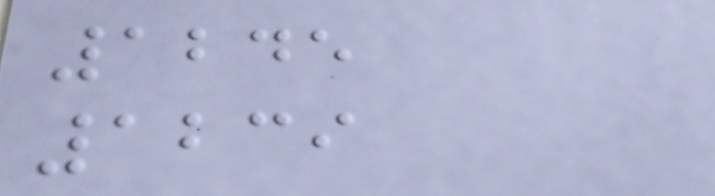1245
1239
